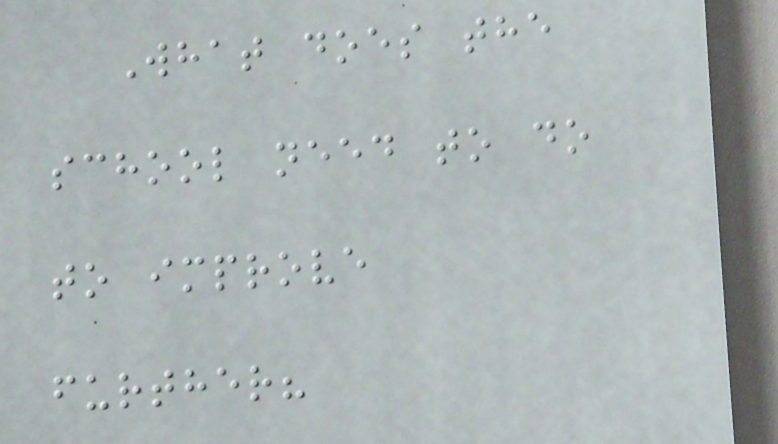What does the
school need to do
to improve
further?
